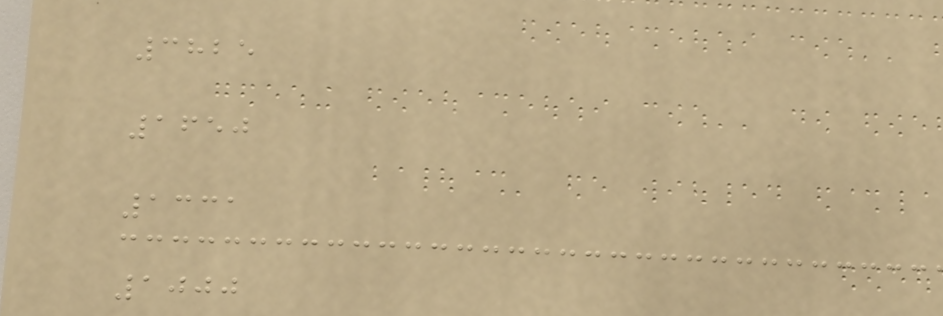3825
1650
1331
1000
